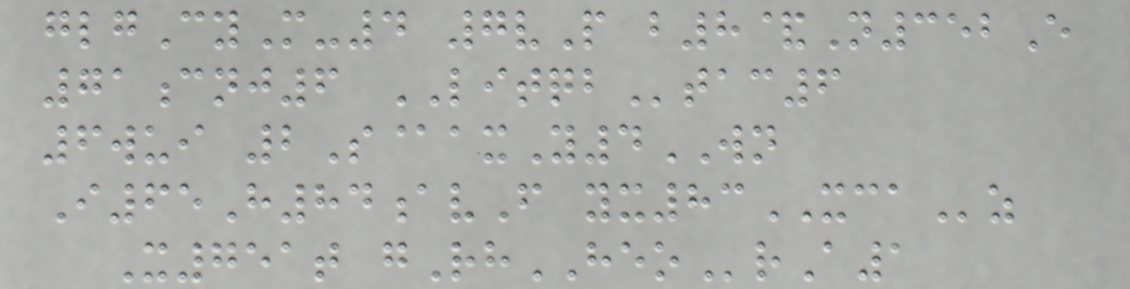glgCyM-4 7vP b8&N352E
71cnj6 LITQBtac6
6wui 2S@axY4WN
I65H84avF yx83XCAz
X751t gRhHEOrA1
